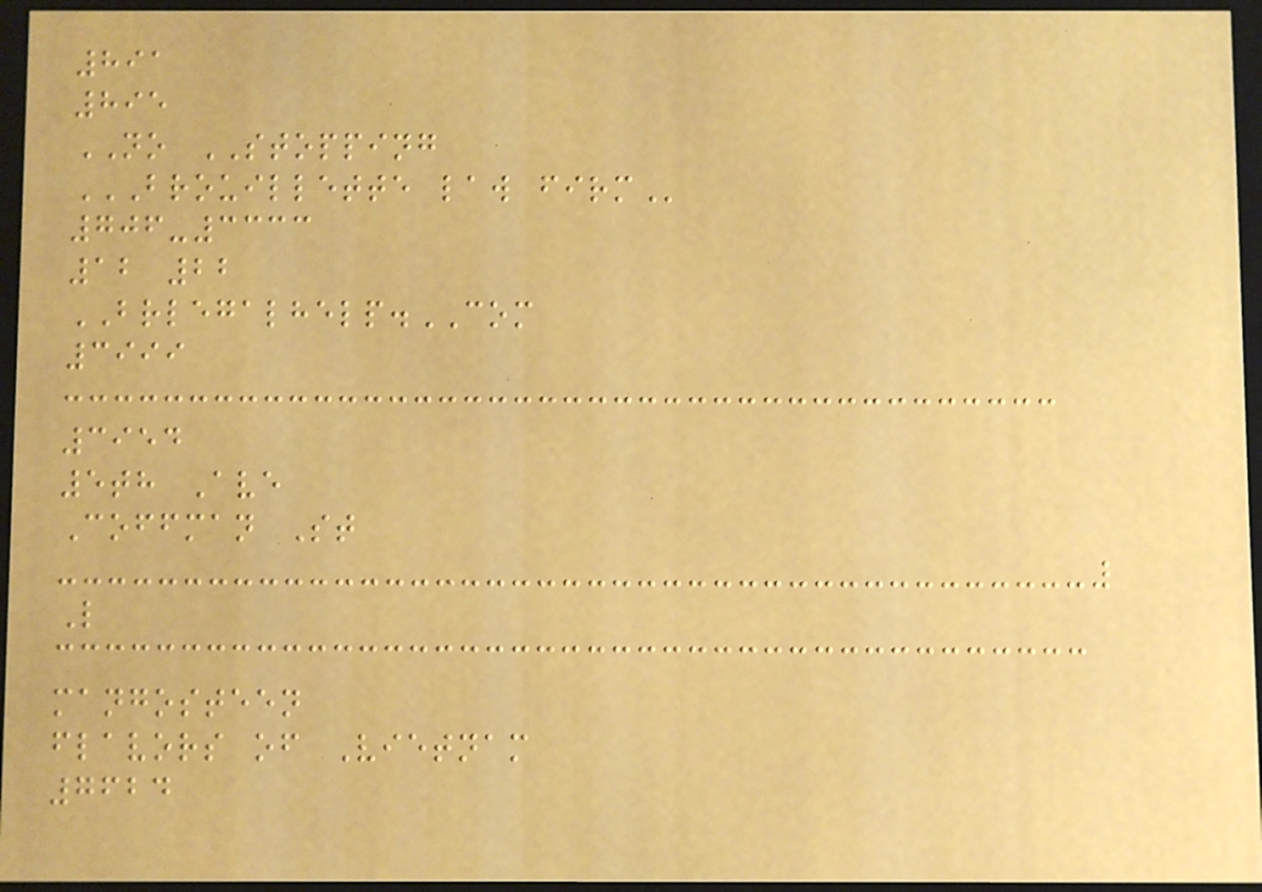891
895
NO STOPPING
BROUILLETTE LAW FIRM
706-3333
12 22
BRLEGALHELP.COM
3999
3954
5th Ave
Coffman St
L
mangosteen
flavors of Vietnam
7624
